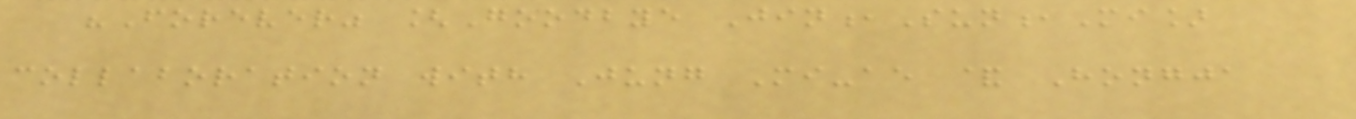"Forever" [Goodbye Jin,Sun,Mi]
collaboration with Jung Mi-ae & Hongja
